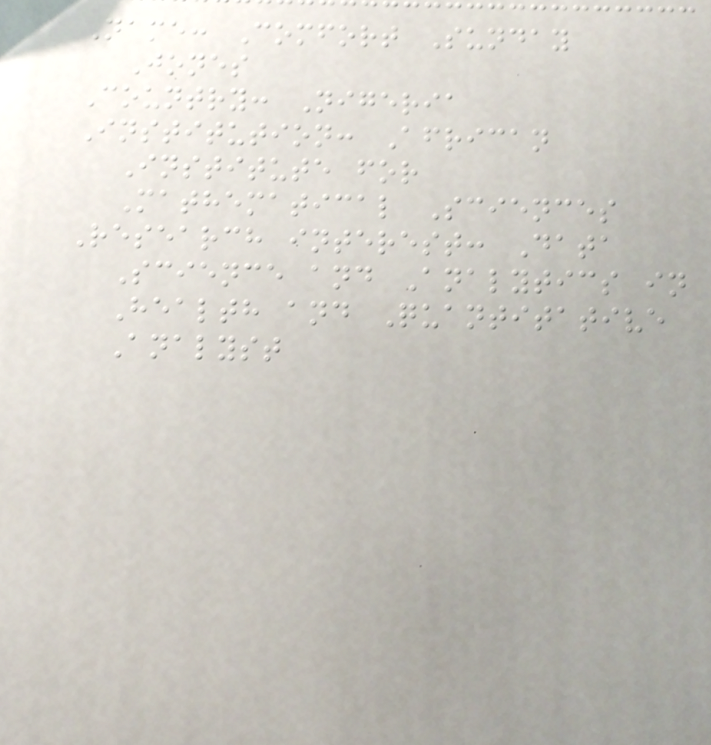Name: Comfort Sunday
Jones
Country: Nigeria
Institution: African
Institute for
Mathematical Sciences
Research interest: Data
Science and Analytics in
Health and Quantitative
Analyst
